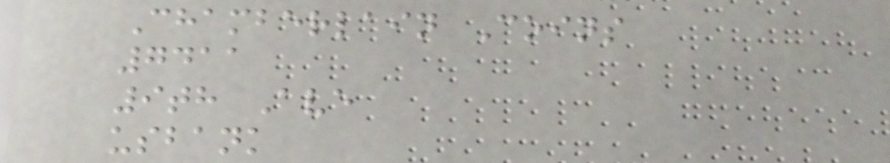Chamberlain Coins
7411
9th Ave
usbank
